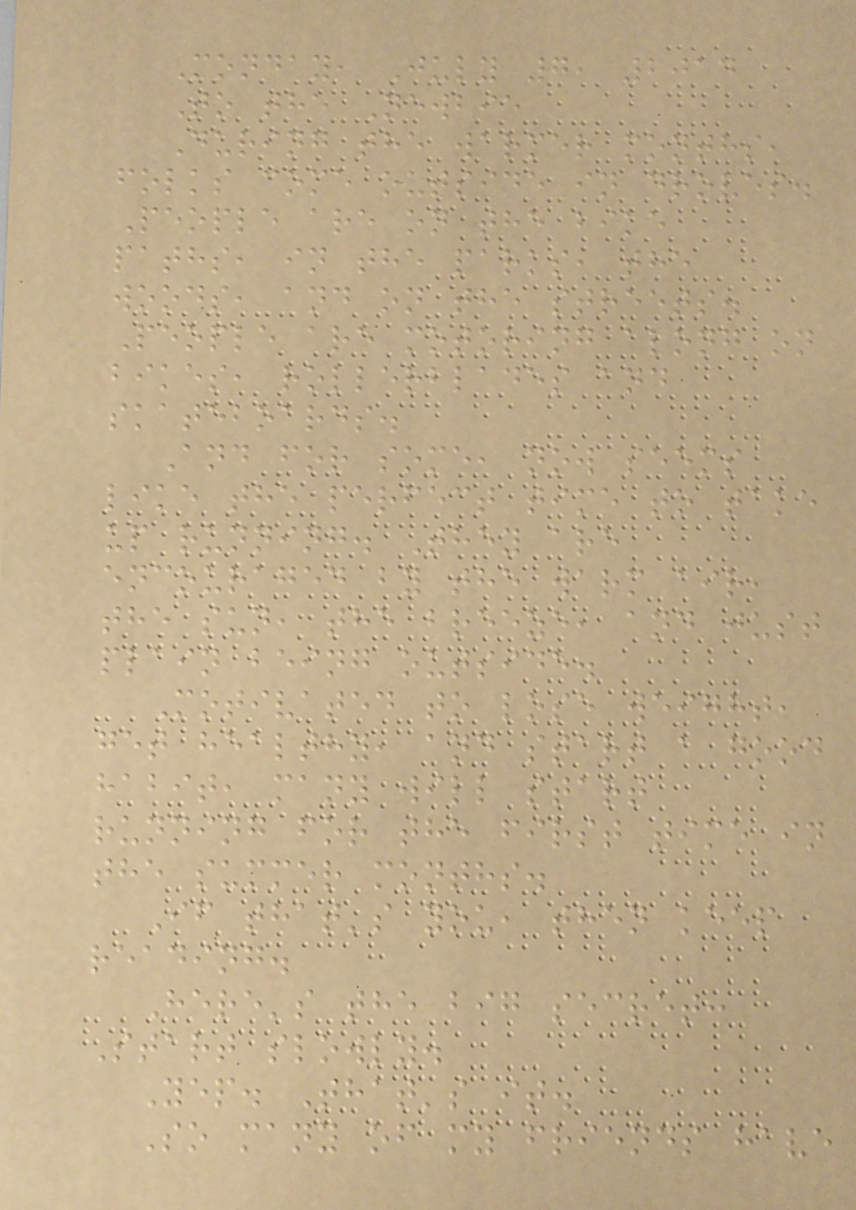Monday, July 7, 2014
To the Newbie
During the warmer months,
folks come outside in droves.
People are on the bike
paths, in the parks, the
woods, and on the streets.
People are motoring along on
bikes, rollerblades and
skateboards.
And for some, now seems
like the perfect time to take
up running. They are
encouraged by the warm air,
the sun, the breeze, and just
plain being outside.
Motivated to lose weight,
get healthy, and start a good
habit, many will start
running for the first time in
the summer months.
If that's you, then keep
reading.
Here's the big secret:
Start slowly.
Yep. That's it.
So many of my friends have
